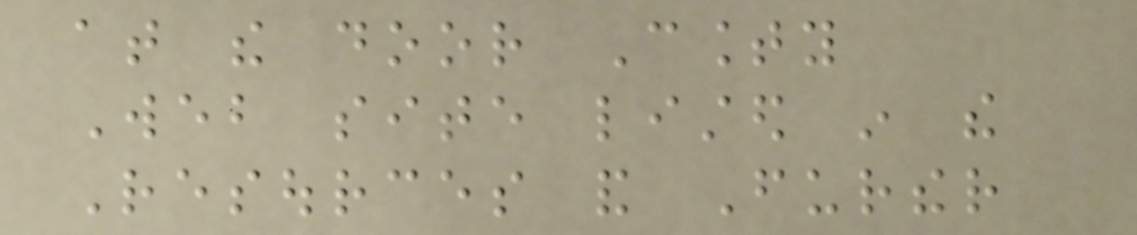at the door County
Web site listed in the
Resources and Further
